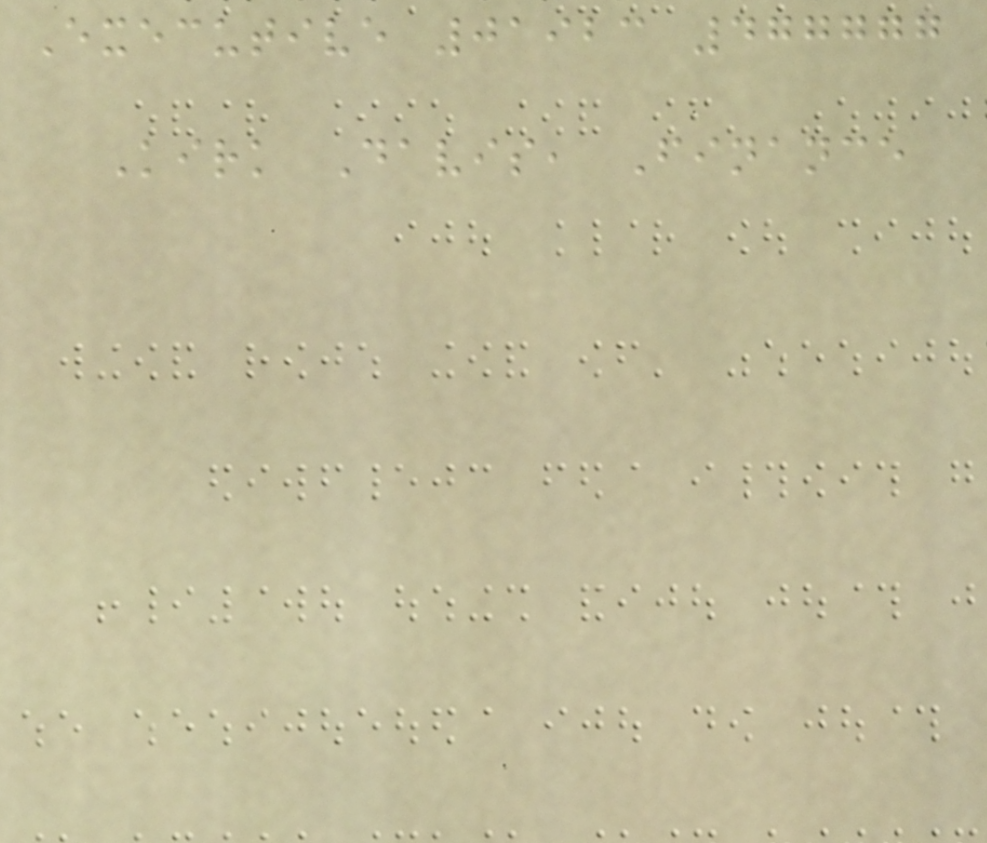Executive 01923 477777
Kirk Davis, Finance
